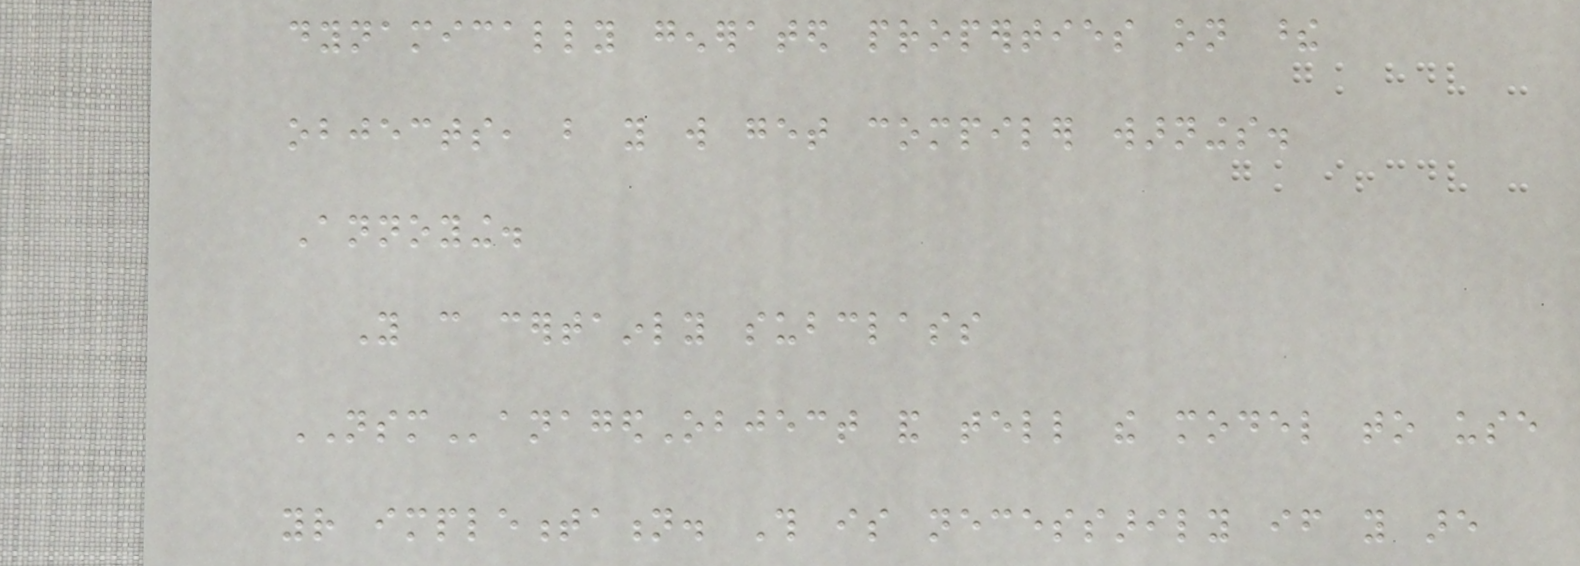dynamically generated properties on these
objects, but you will get compiler warnings.
Annoying.
You can certainly subclass
NSManagedObject and tell the model to use
your implementation. This is necessarily if you are
